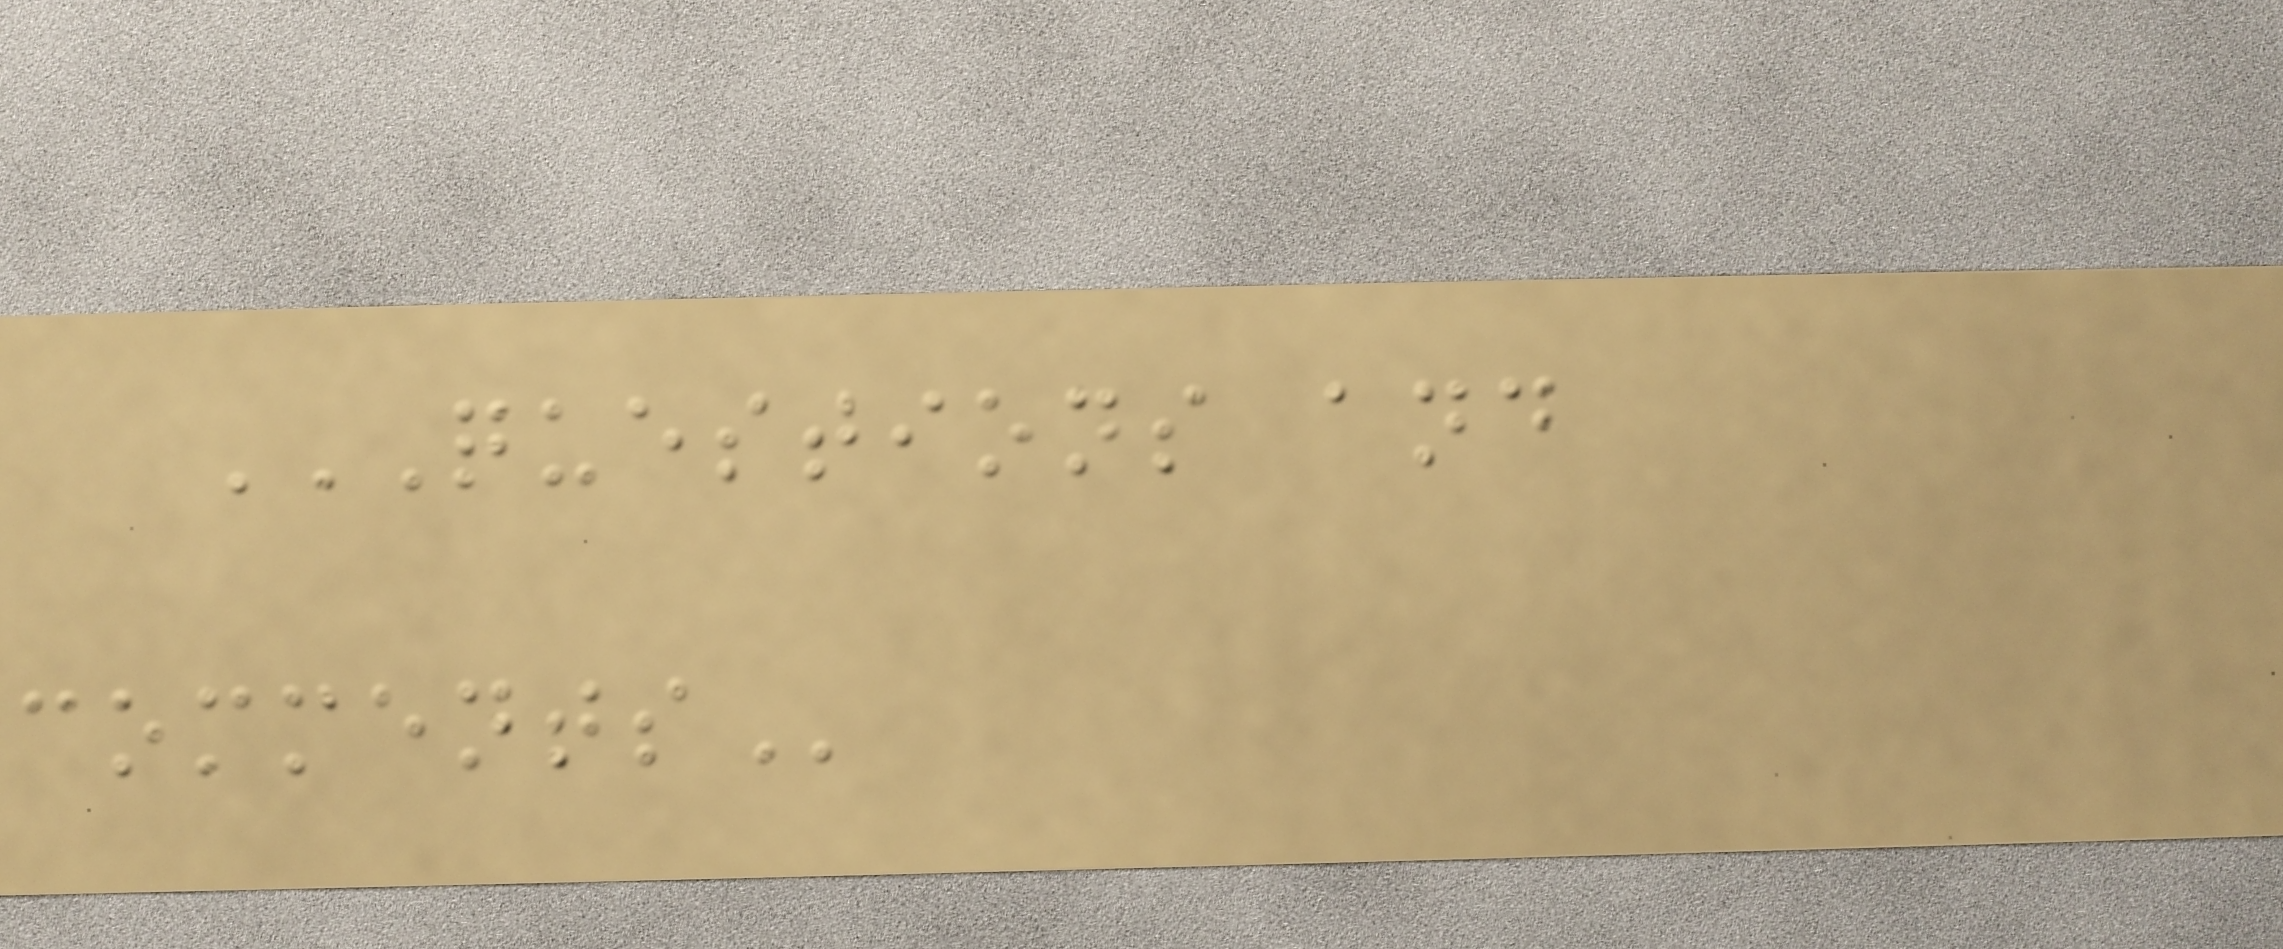QUESTIONS AND
COMMENTS
